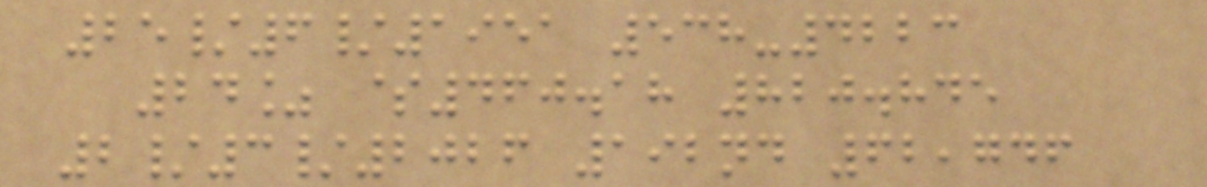25/6/1951 538-4223
24% $460.18 820.845
2/3/2026 192nd 62,746
